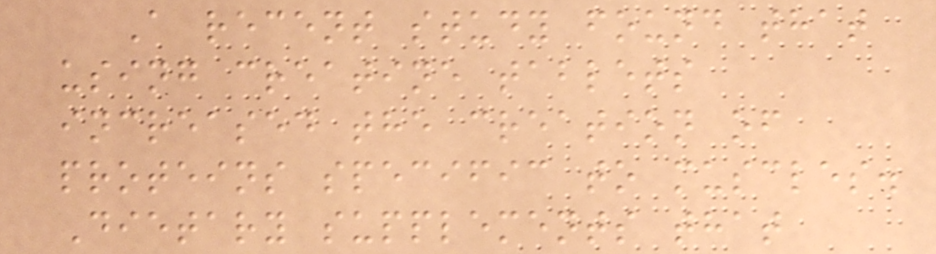A recent study found that
using creatine tablets
increased the creation of
proteins specific to muscles.
Dietary supplements that
